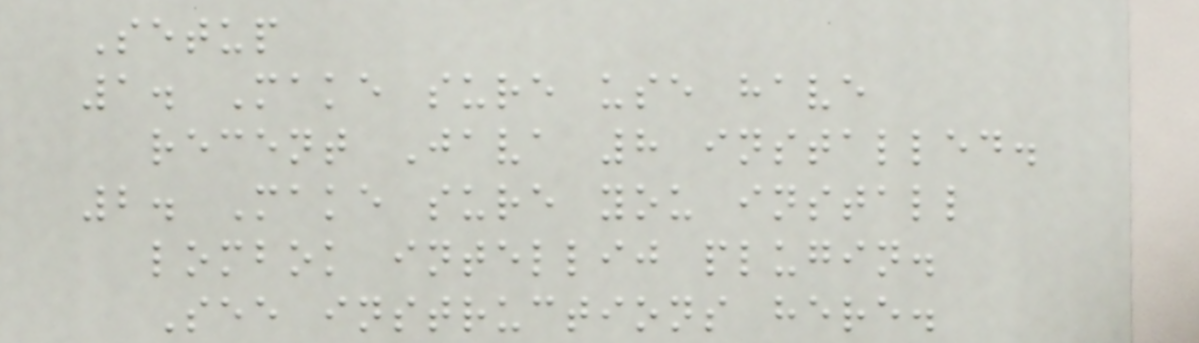Setup
1. Make sure use have
recent Java 8 installed.
2. Make sure you install
lombok intellij plugin.
See instructions here.
